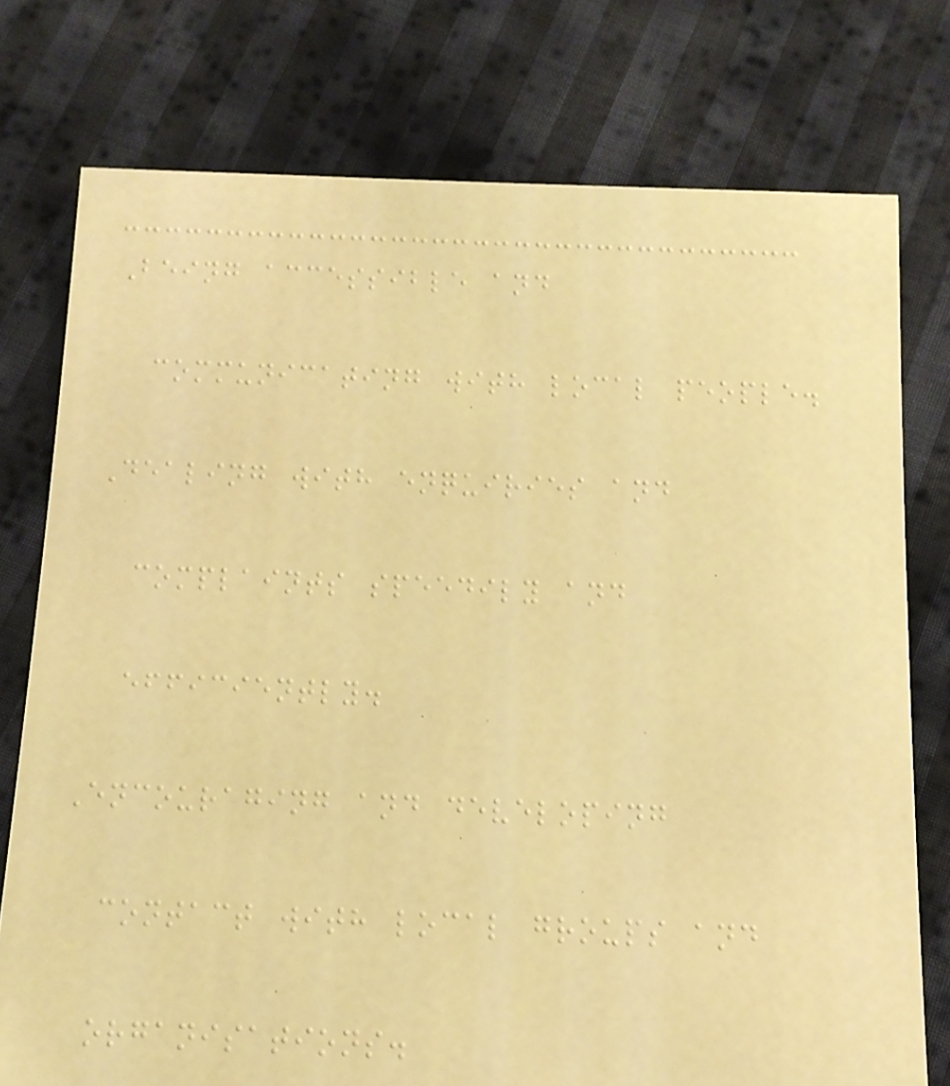Being accessible and
communicating with local people.
Dealing with enquiries and
complaints speedily and
efficiently.
Encouraging and developing
contact with local groups and
organisations.
